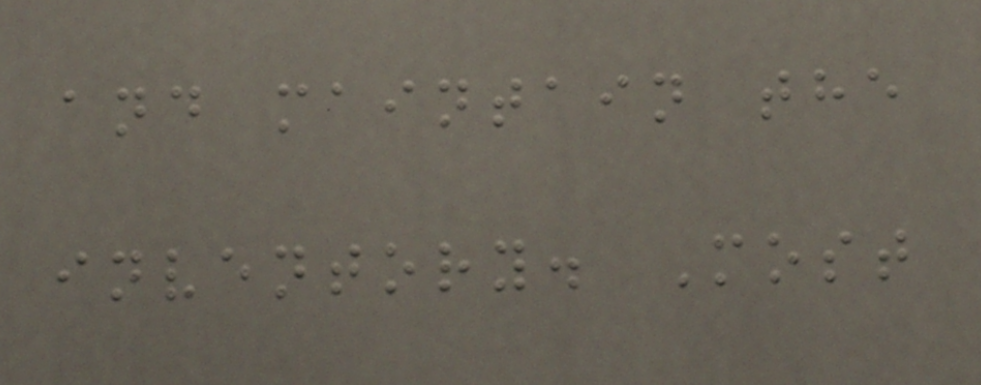and maintain the
inventory. Most
